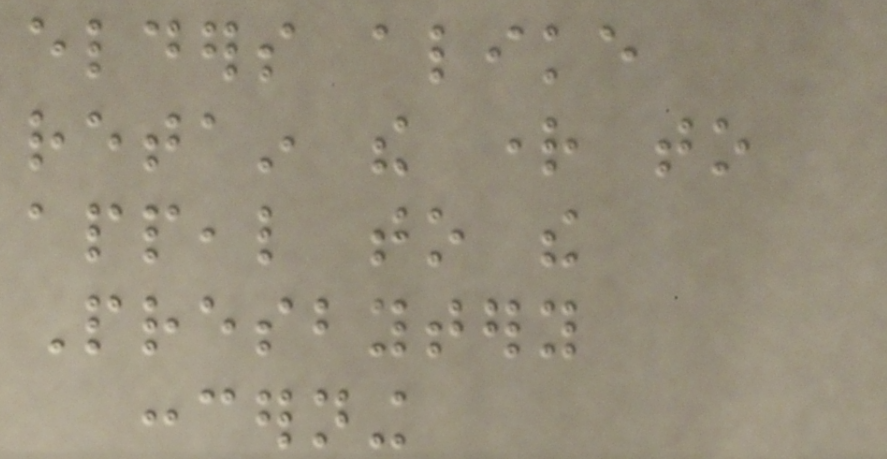elders alike
retain the right to
appeal to the
Presbytery
concerning
